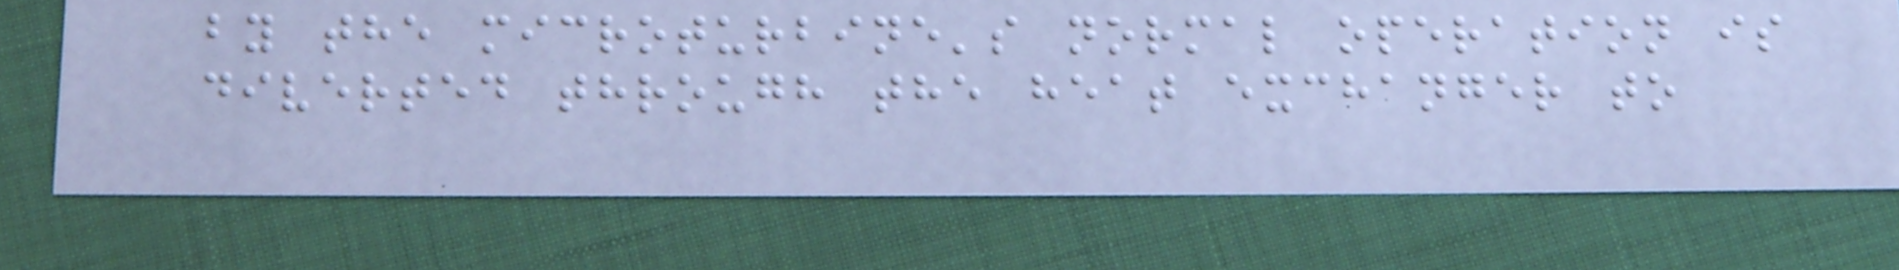by the microturbine's normal operation is
diverted through the heat exchanger to
